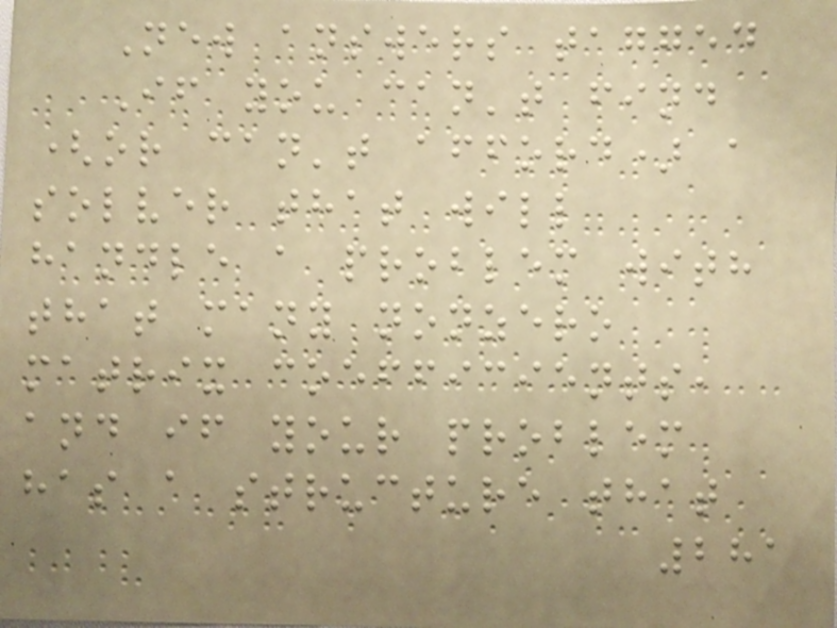New answers tagged
If you can't find
(or can't afford) a
solver that will
handle a problem with
that many nonzero
matrix coefficients,
and if your problem
has a structure that
281
